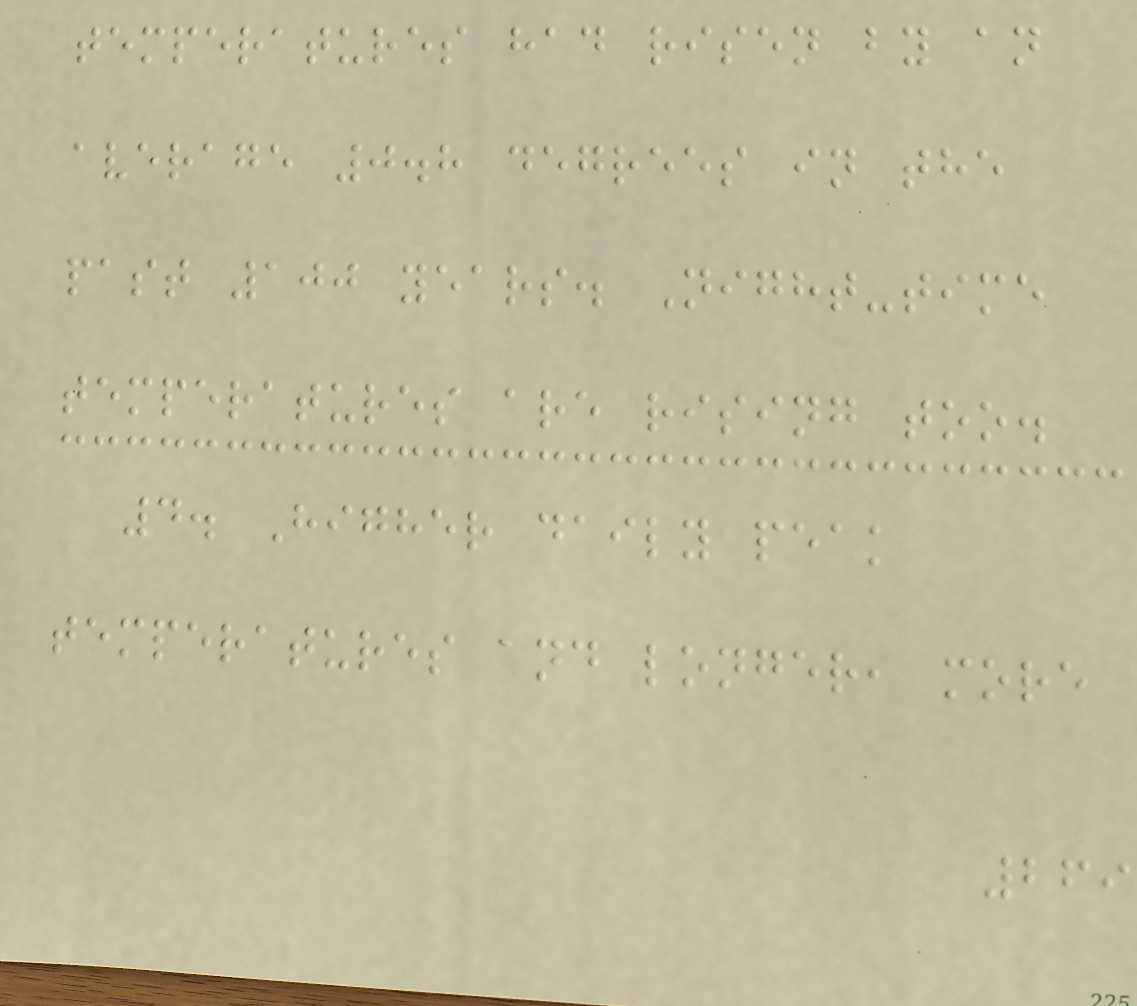temperatures had risen by an
average 0.8 degrees in the
past 100 years. Night-time
temperatures are rising too.
4. Higher daily peak
temperatures and longer, more
269
